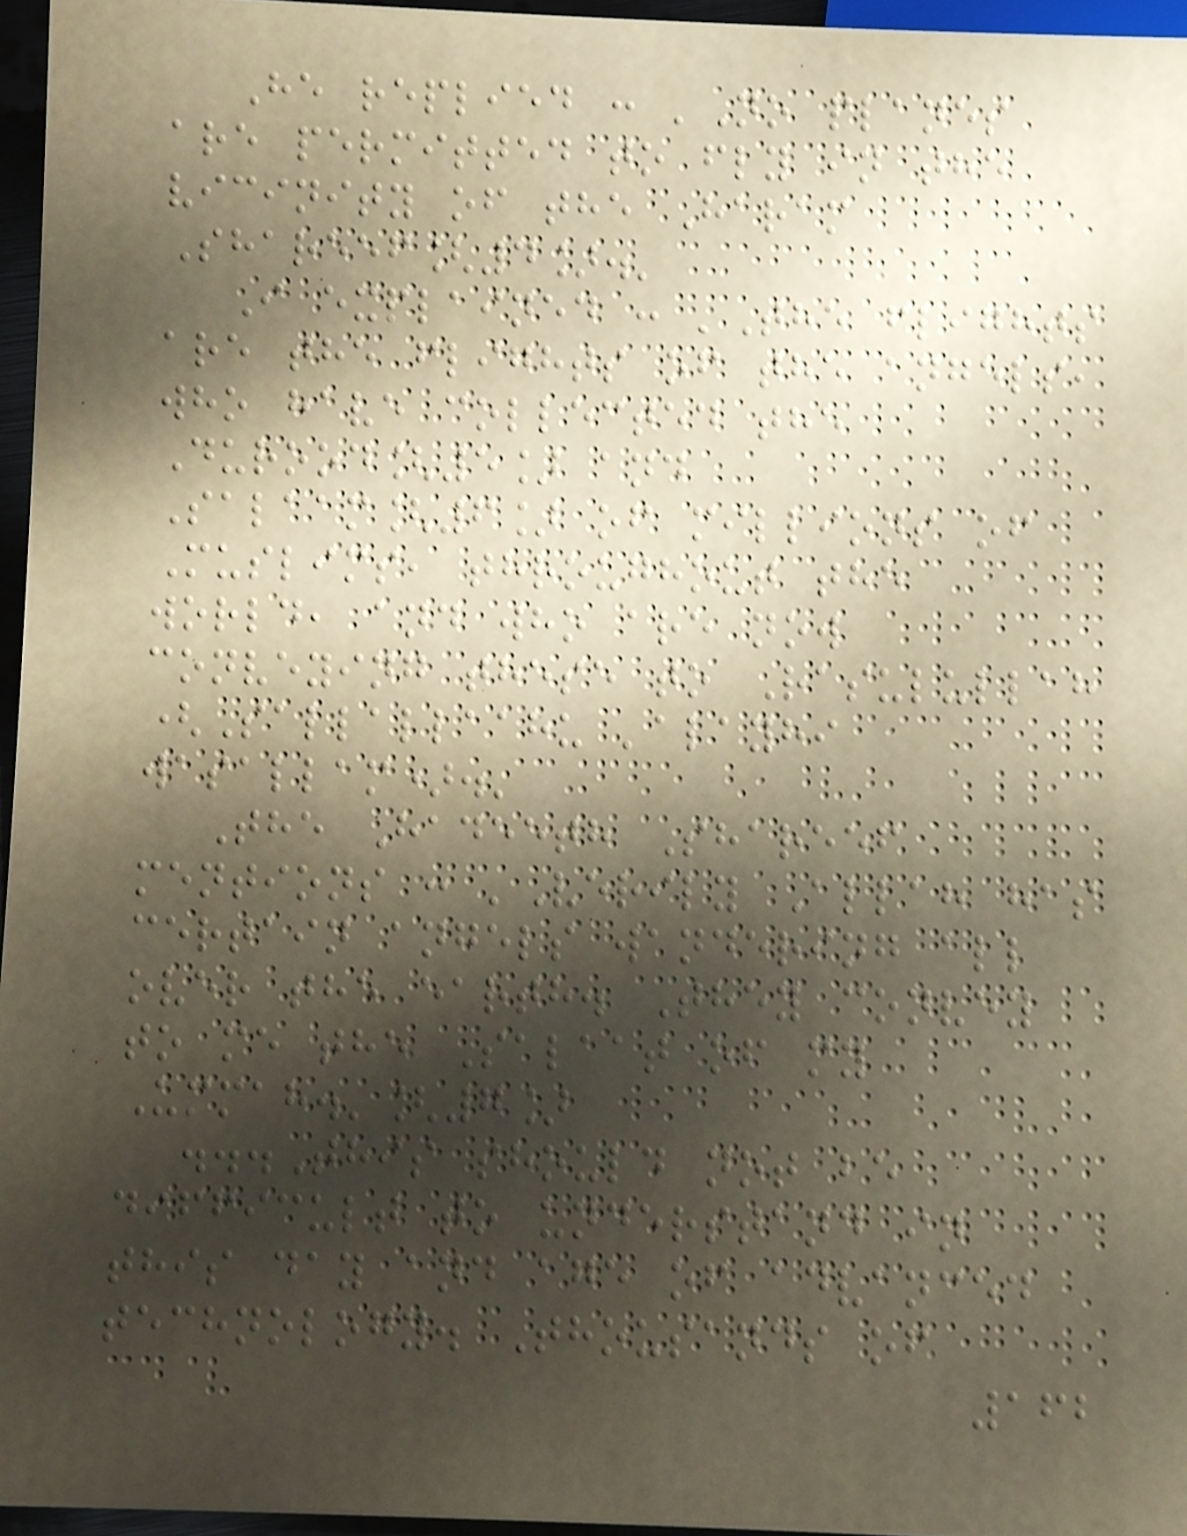He replied : 'No planes
are permitted to fly in the
vicinity of the Haram
Shareef[4].'
I explained : 'The flights
are the flights of the angels,
who have collected the
Durood[5] and
Salaam[6] of millions of
Muslims, throughout the
world, and who are now
conveying these to Rasulullah
(Sallallaahu 'alayhi
wasallam).'
The Hadeeth Shareef
mentions : 'Verily Allah has
certain angels wandering all
over the earth. They convey
to me the Salaat of my
Ummah.'[7]
...This should not be
difficult to understand in
this day and age of advanced
technology. Thousands of
162
